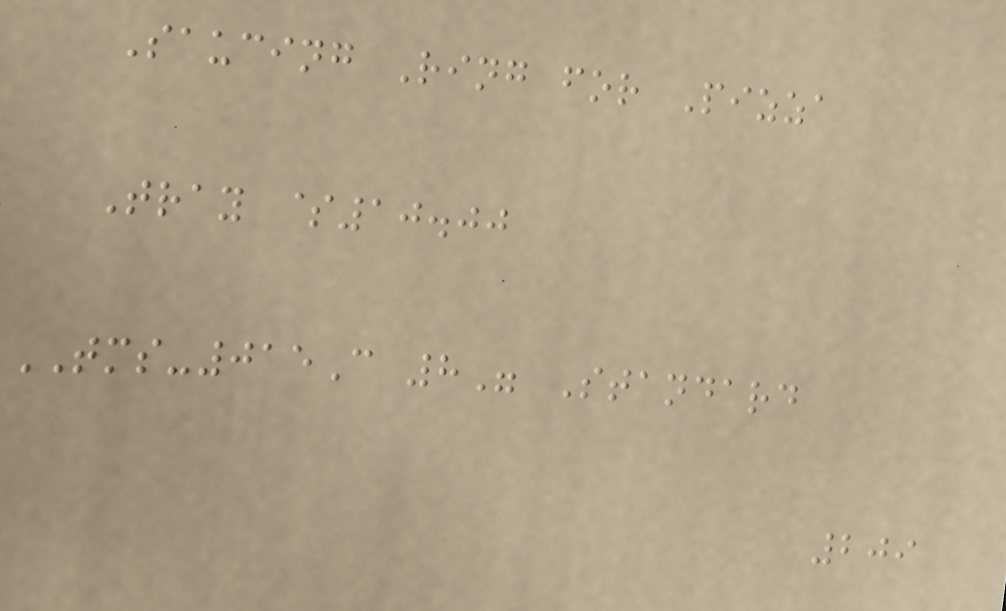Saucing Ring for Pizza
Tray $10.00
TMS-015C 8" Standard
209
